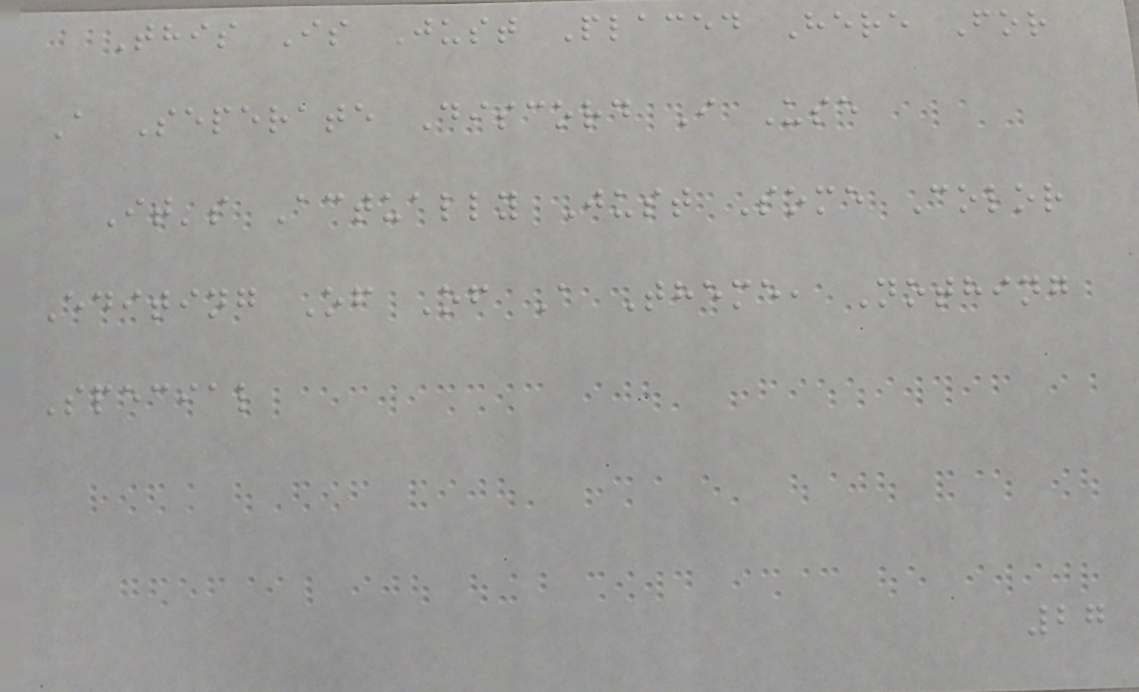This Is Just Placed Here For
A Seperate Discord I Use
It's Actually Just Some Color
Editing Of Of A Theme, Nothing
Special
27
